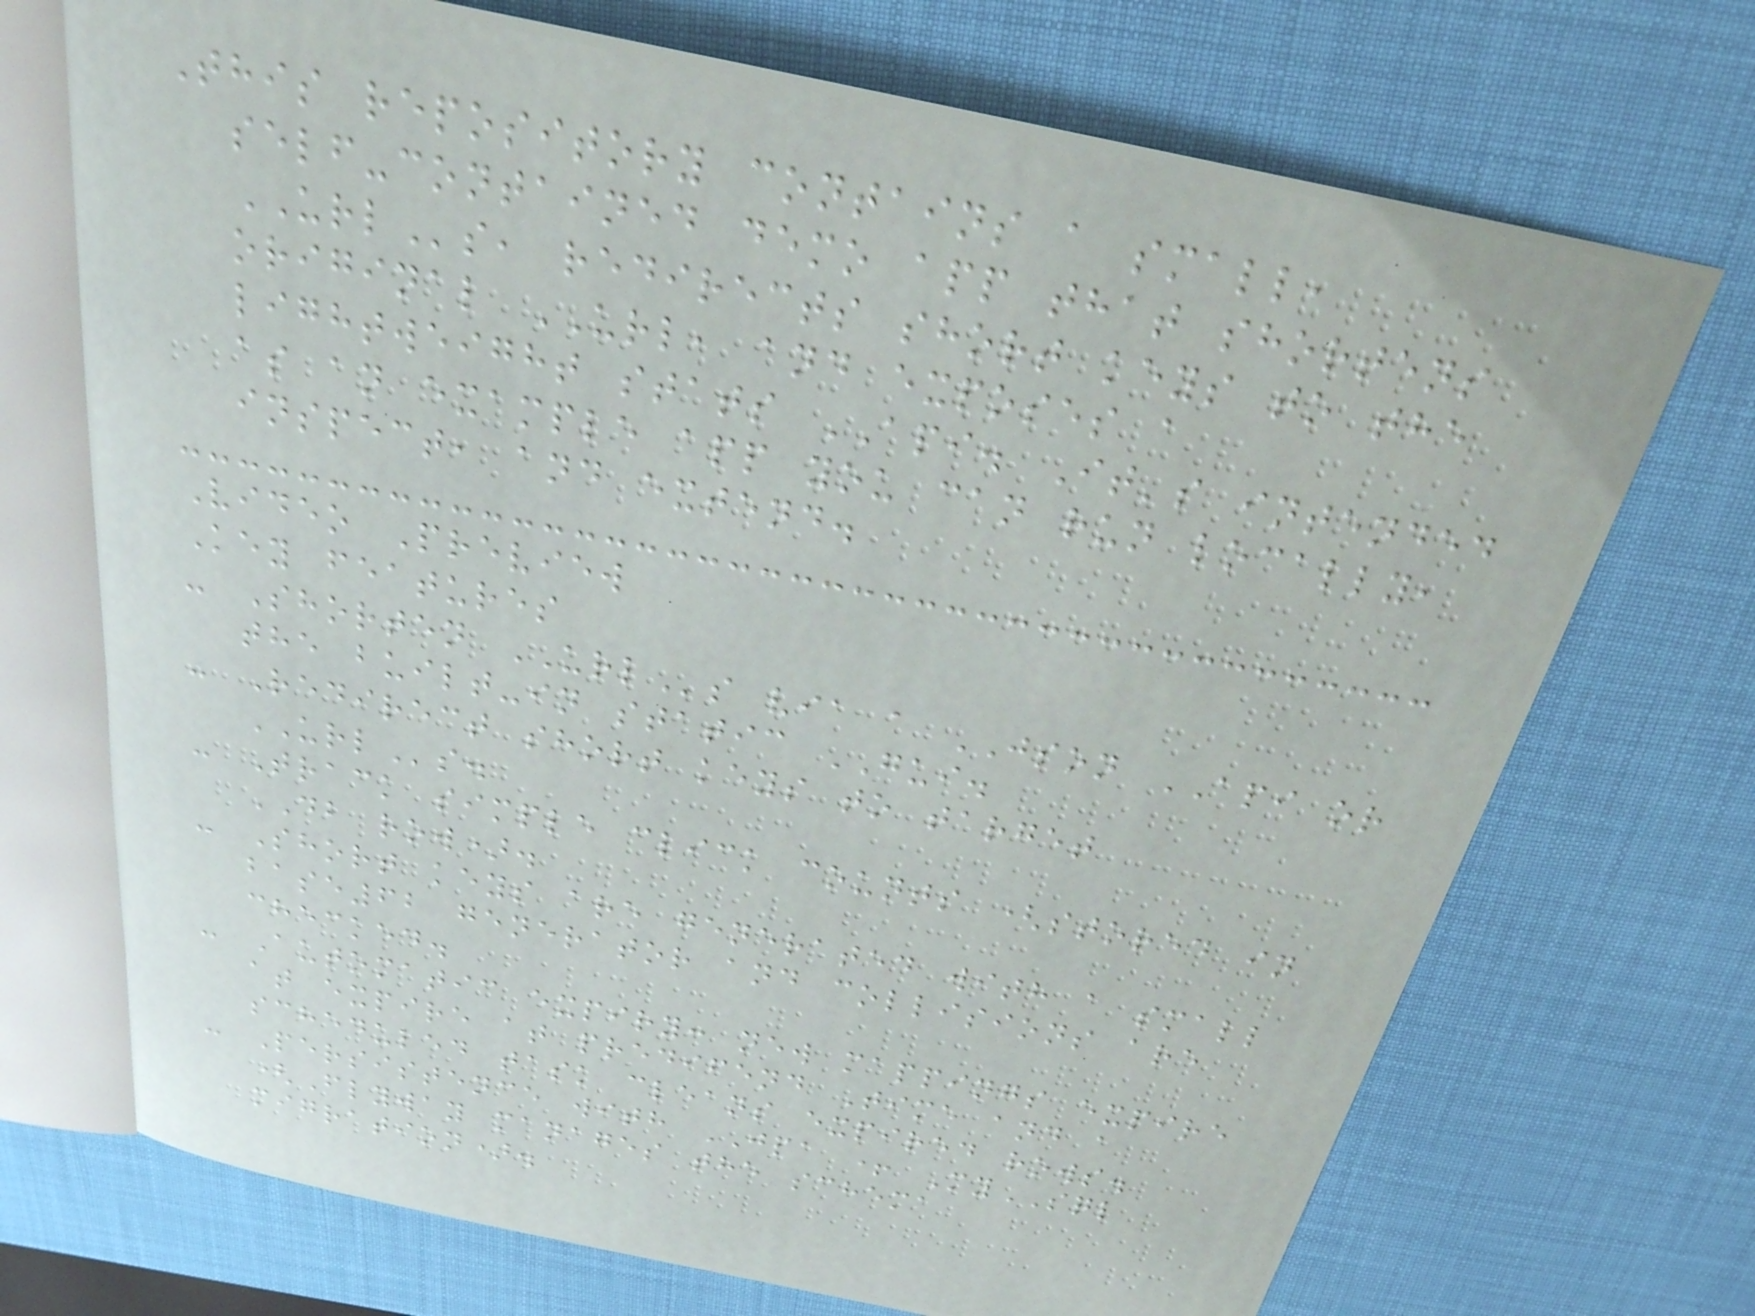This repository contains a small,
self-contained demo app that shortens
URLs, redirects short keys to the
original URL, and exposes a
lightweight stats API. It's intended
as an example app you can run locally,
inspect, and extend.
Video Preview
Key features
- Shorten URLs via a JSON API or
the built-in static GUI.
- Redirect short keys to target
URLs.
- Track simple click counts (stored in
DB row).
- Short keys are generated with a small
base62 generator and collisions are
checked.
- Automatic expiry: new mappings expire
at expire at predifend Time and a
scheduled task cleans expired rows.
- Persistence with JPA + MySQL
(Flyway manages the schema
migration).
